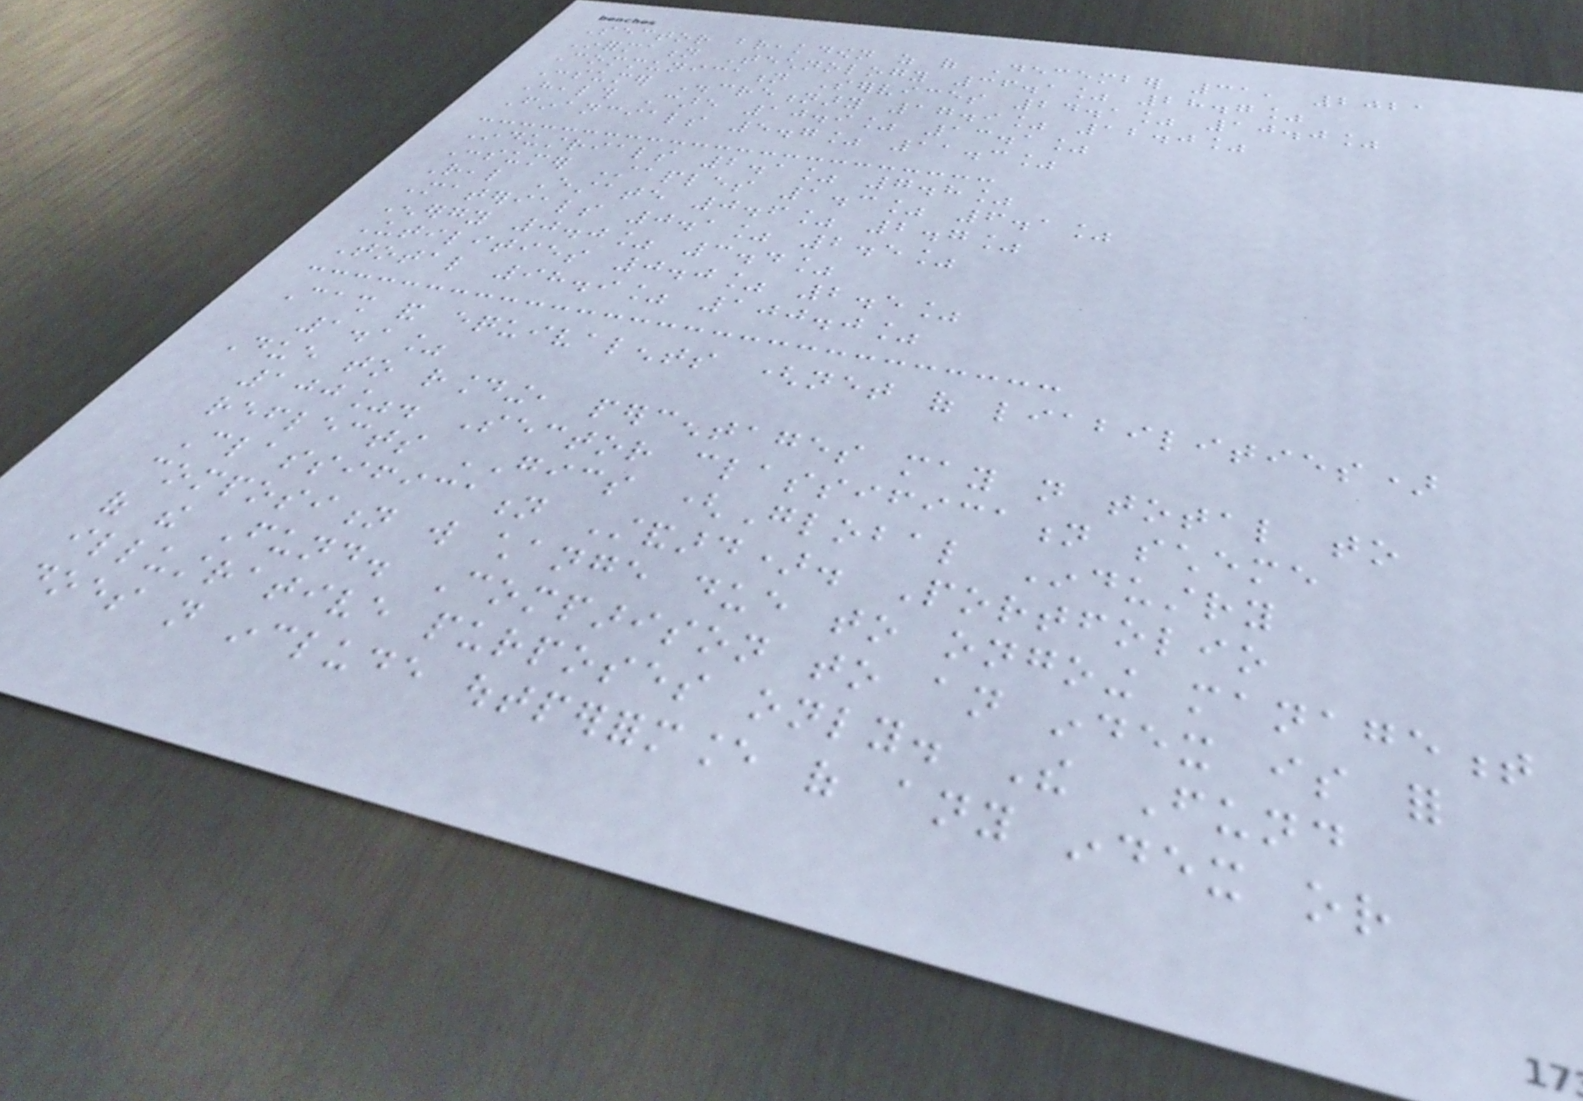Sector breakdown as of December 31, 2021
Information Technology 36.1% 28.7%
Communication Services 24.1% 10.0%
Consumer Discretionary 17.9% 12.0%
Health Care 10.9% 13.1%
Financials 5.7% 11.3%
Industrials 2.1% 7.8%
Consumer Staples 1.3% 6.1%
Real Estate 0.6% 2.7%
Materials 0.1% 2.5%
Energy 0.0% 3.4%
Utilities 0.0% 2.5%
Total 98.9% 100.0%
Cash and equivalents (net of liabilities)
1.1%
Due to rounding, percentages may not total to
100%. Sector classification scheme
reflects GICS (Global Industry
Classification Standard). Portfolio
composition will change due to ongoing management
of the Fund. Comparison to an index is for
illustrative purposes only. The Fund
does not include outperformance of any index or
